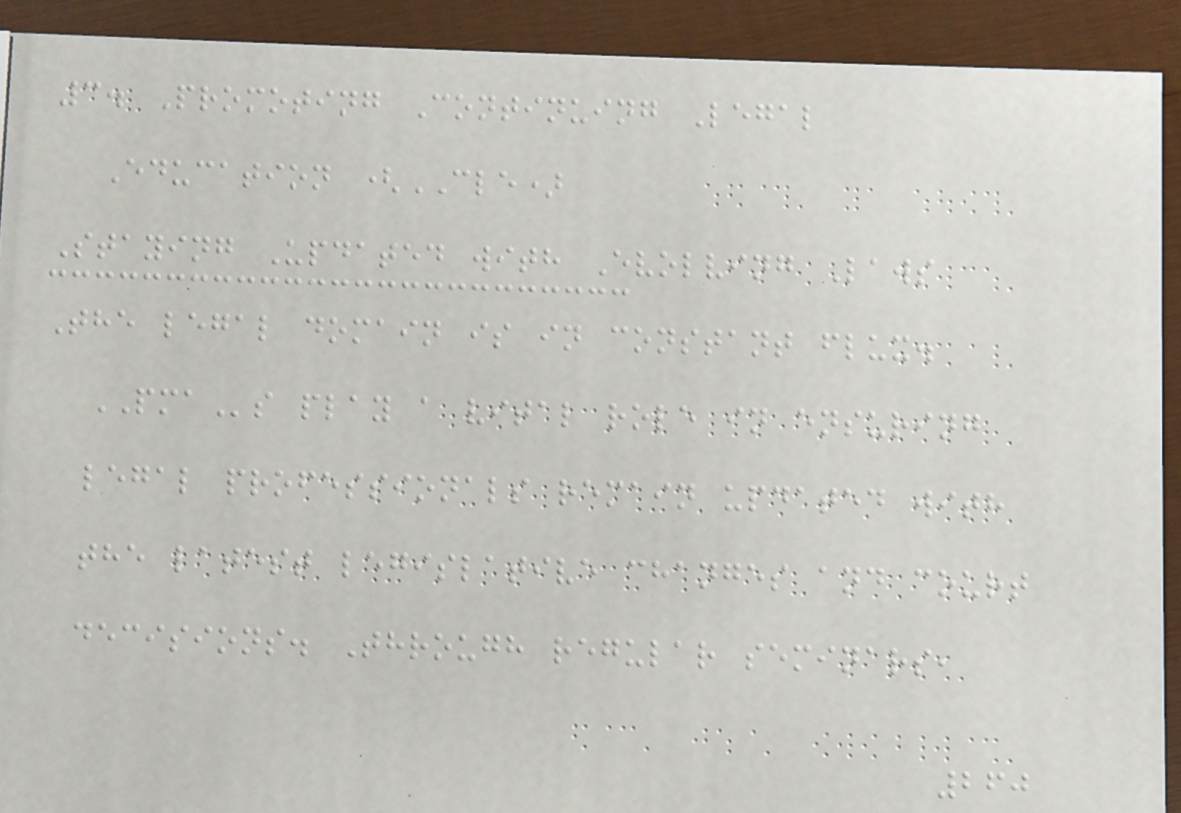3. Promoting Continuing Legal
Education (CLE)
Staying Updated with Evolving Laws
The legal domain is in constant flux.
PMAs play a vital role in ensuring
legal professionals remain updated with
the latest legislative changes and court
decisions. Through regular seminars,
260
